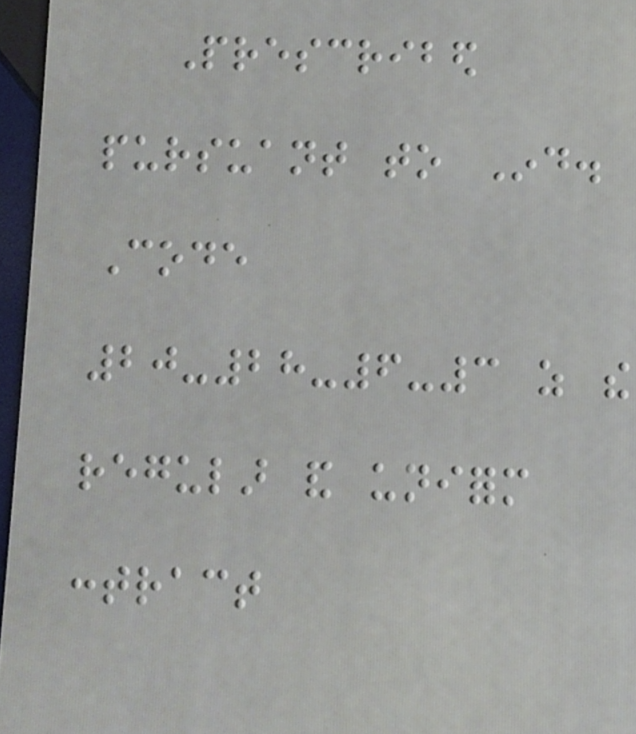Prescribed
pursuant to Ind.
Code
20-28-6-3 as the
regular and uniform
contract
